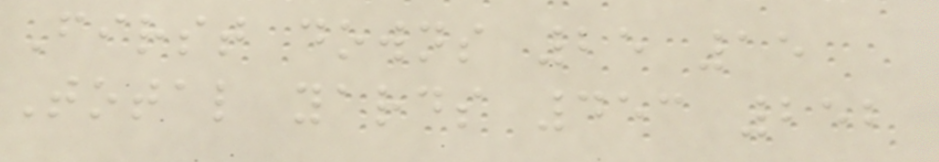First downs 25 15
Total yards 453 252
